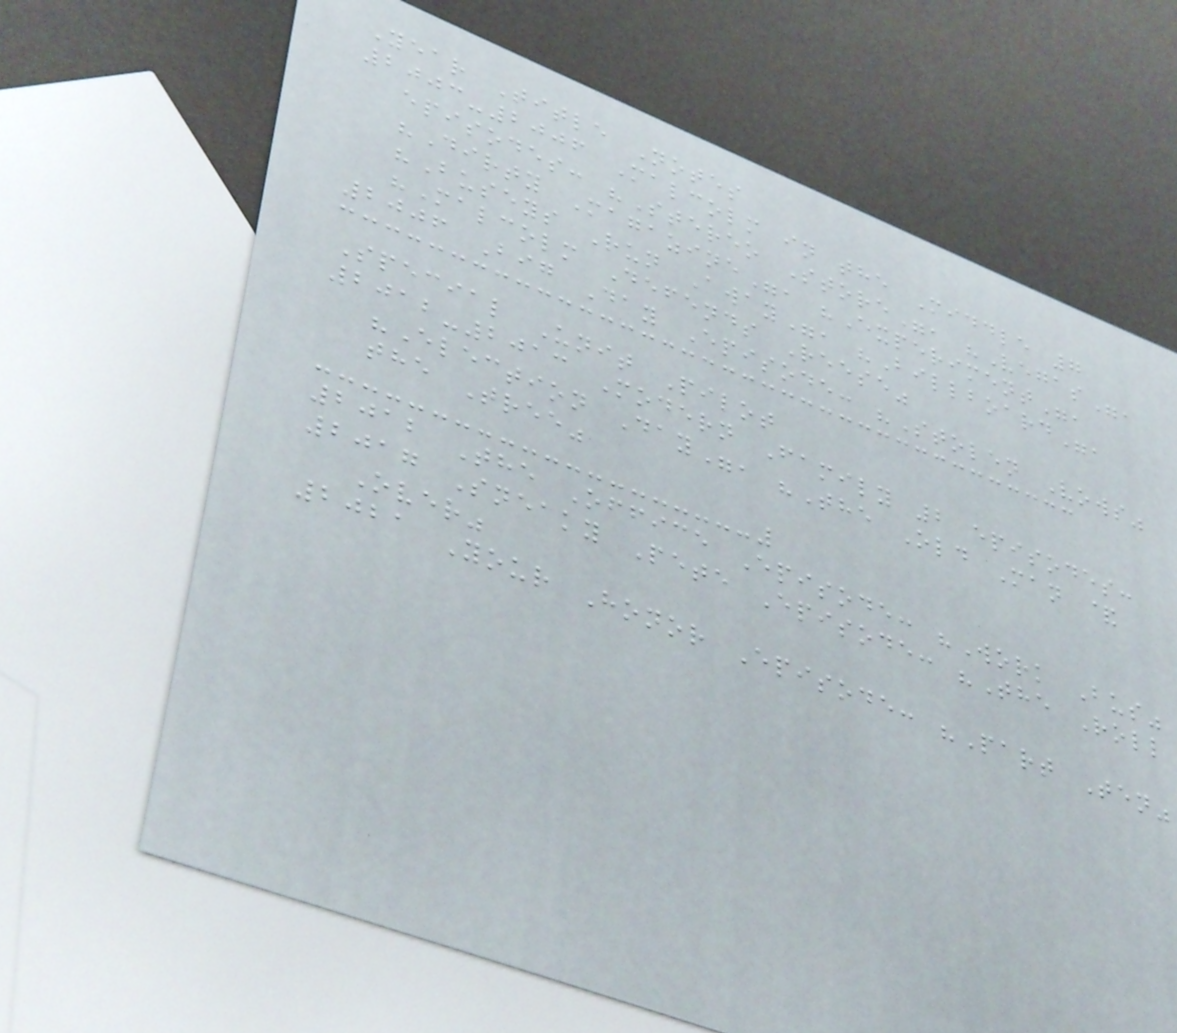Year Title Notes
2003-2006 Malcolm in the Middle 7
episodes: "Stereo Store", "Vegas",
"Dirty Magazine", "Experiment",
"Buseys Run Away", "Billboard",
"Malcolm Defends Reese"
2006 Big Day Episode: "Stolen Vows"
Special Unit Pilot
2012-2013 Modern Family 2 episodes:
"Election Day", "The Old Man &
the Tree"
2012 The Office Episode: "Work Bus"
2017 Sneaky Pete Episode: "The Roll
Over"
2021 Your Honor Episode: "Part Ten"
